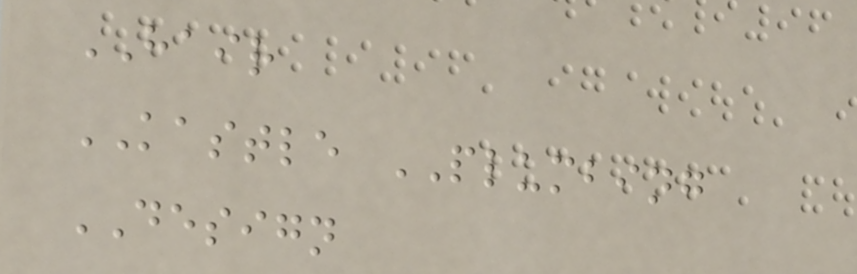HAIR
KASTLE PLUMBING
DESIGN
